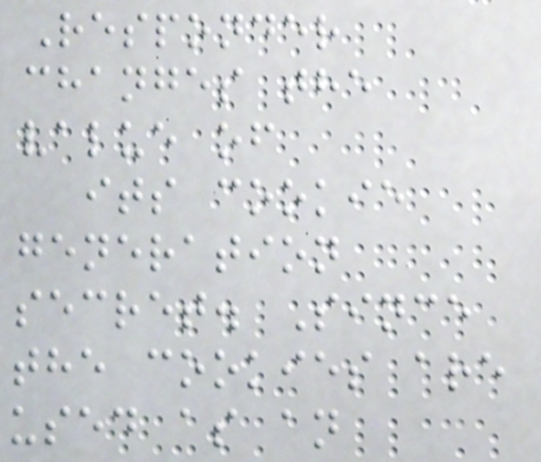Responder
changes the
value of
its cookie
generation
secret. Since
the cookies are
used as an
